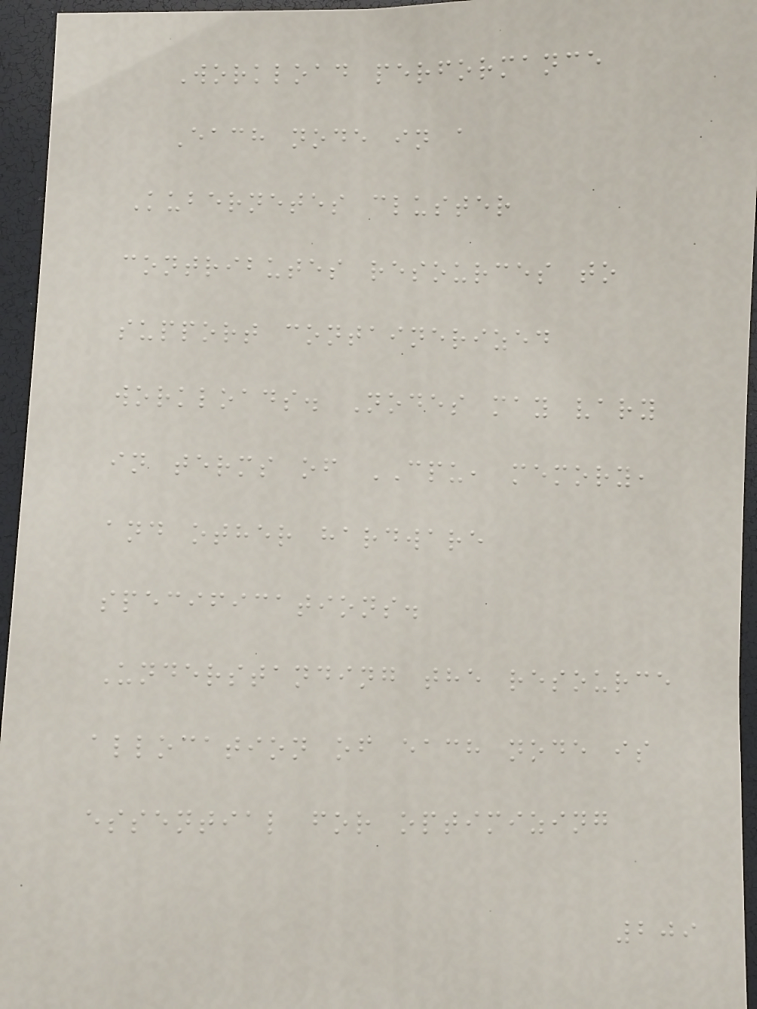Workload performance
Each node in a
Kubernetes cluster
contributes resources to
support containerized
workloads. Nodes may vary
in terms of CPU, memory,
and other hardware
specifications.
Understanding the resource
allocation of each node is
essential for optimizing
209
